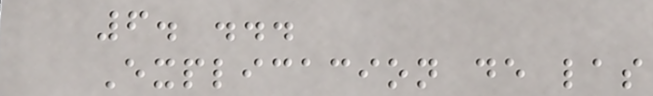6. ...
Explicacion de las
